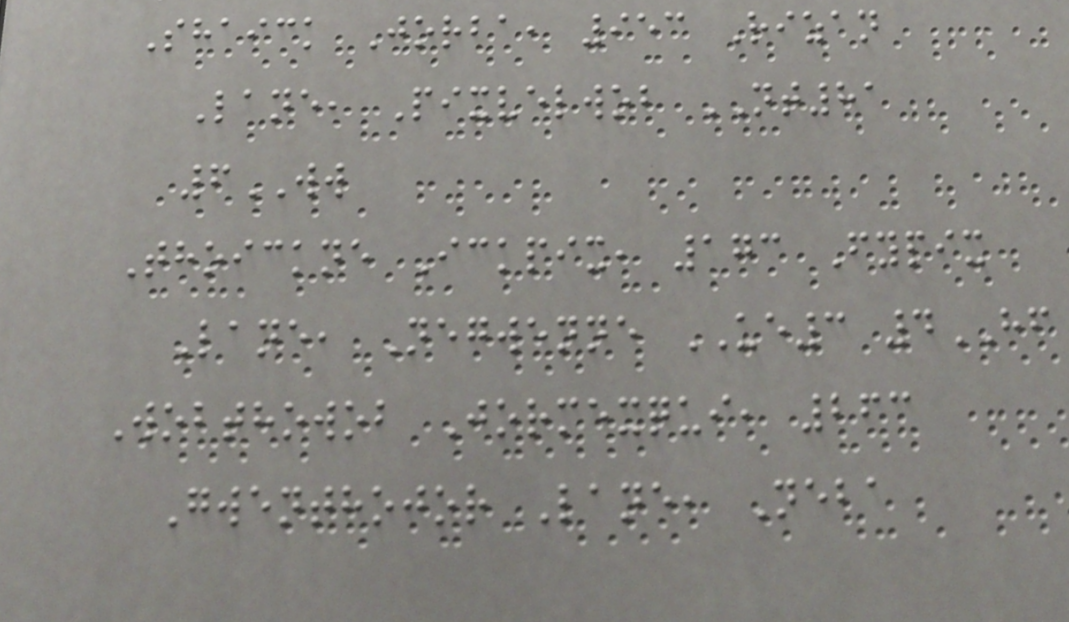Shaick Jorba, 953 Rizan
Lane, Pixvelwob NT81
6WW
Thoickne Ickpix, 173 Fypix
Lane, Negwenne UE3 4HF
Wobthowob Jormexqui, 263
Gwenthojor Lane, Neba
